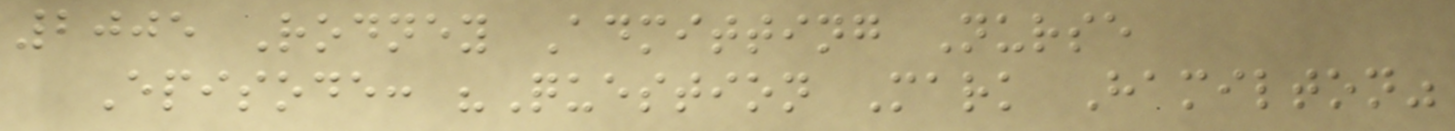2005 Rodney Admitting Nurse
Episode: "Question Mark Hamilton"
